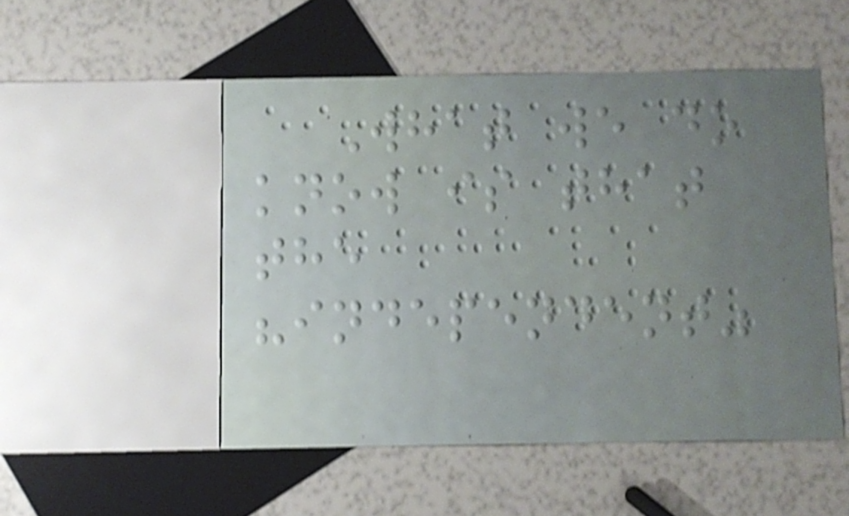What we do
know is that
the
"independent"
